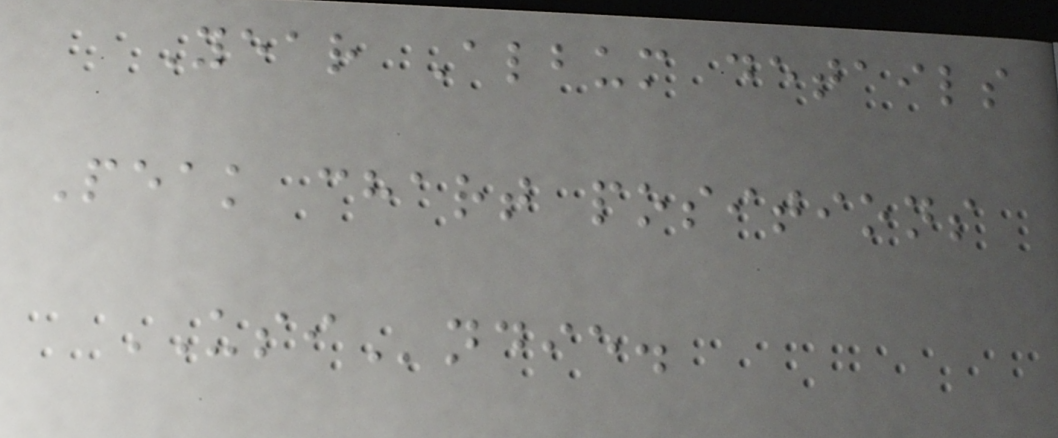Year Album details
Peak chart positions
USIndie.
